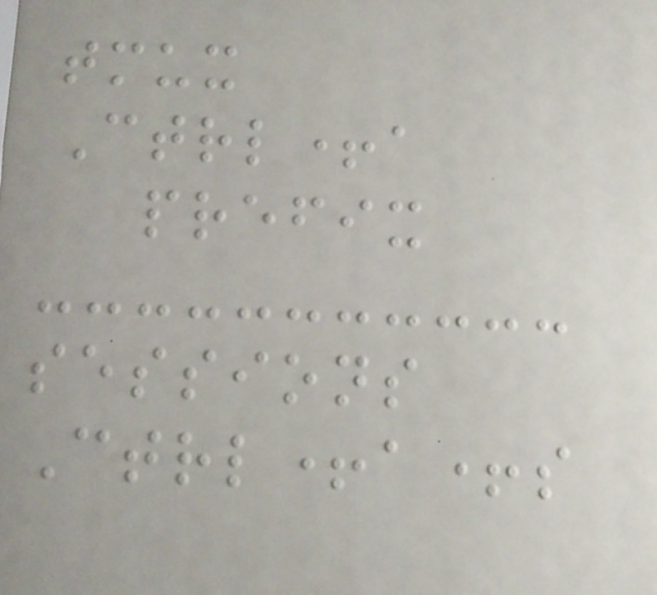tmux
Ctrl+a
prefix
sessions
Ctrl+a+s
